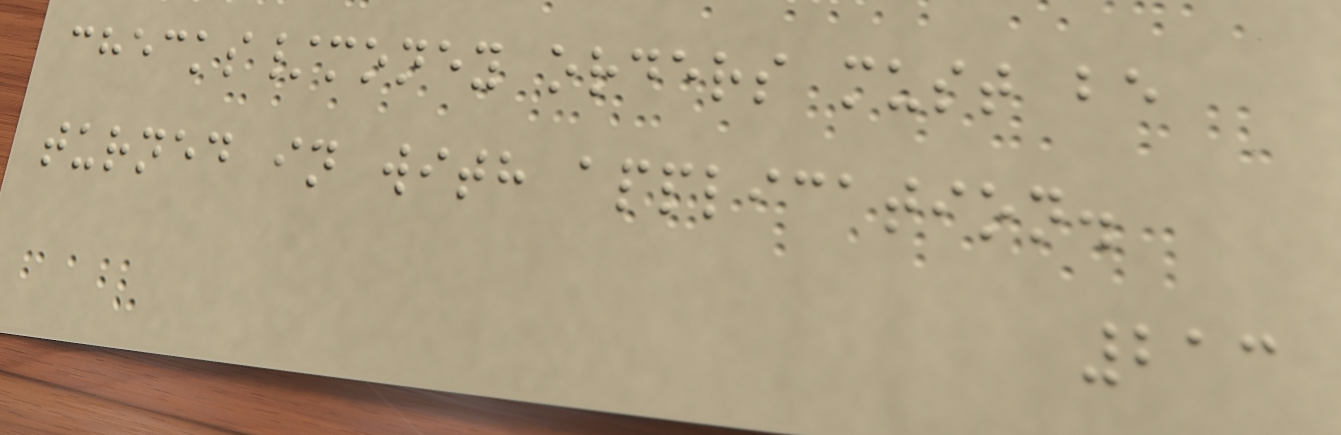checks/money orders must be
turned in with application.
213
